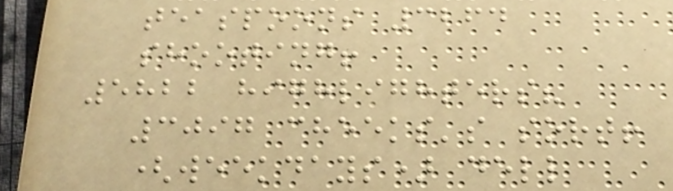teaspoons 3264
shooting!
5822 highlighters?
3097 cheeks's sort!
(weekdays) dell
